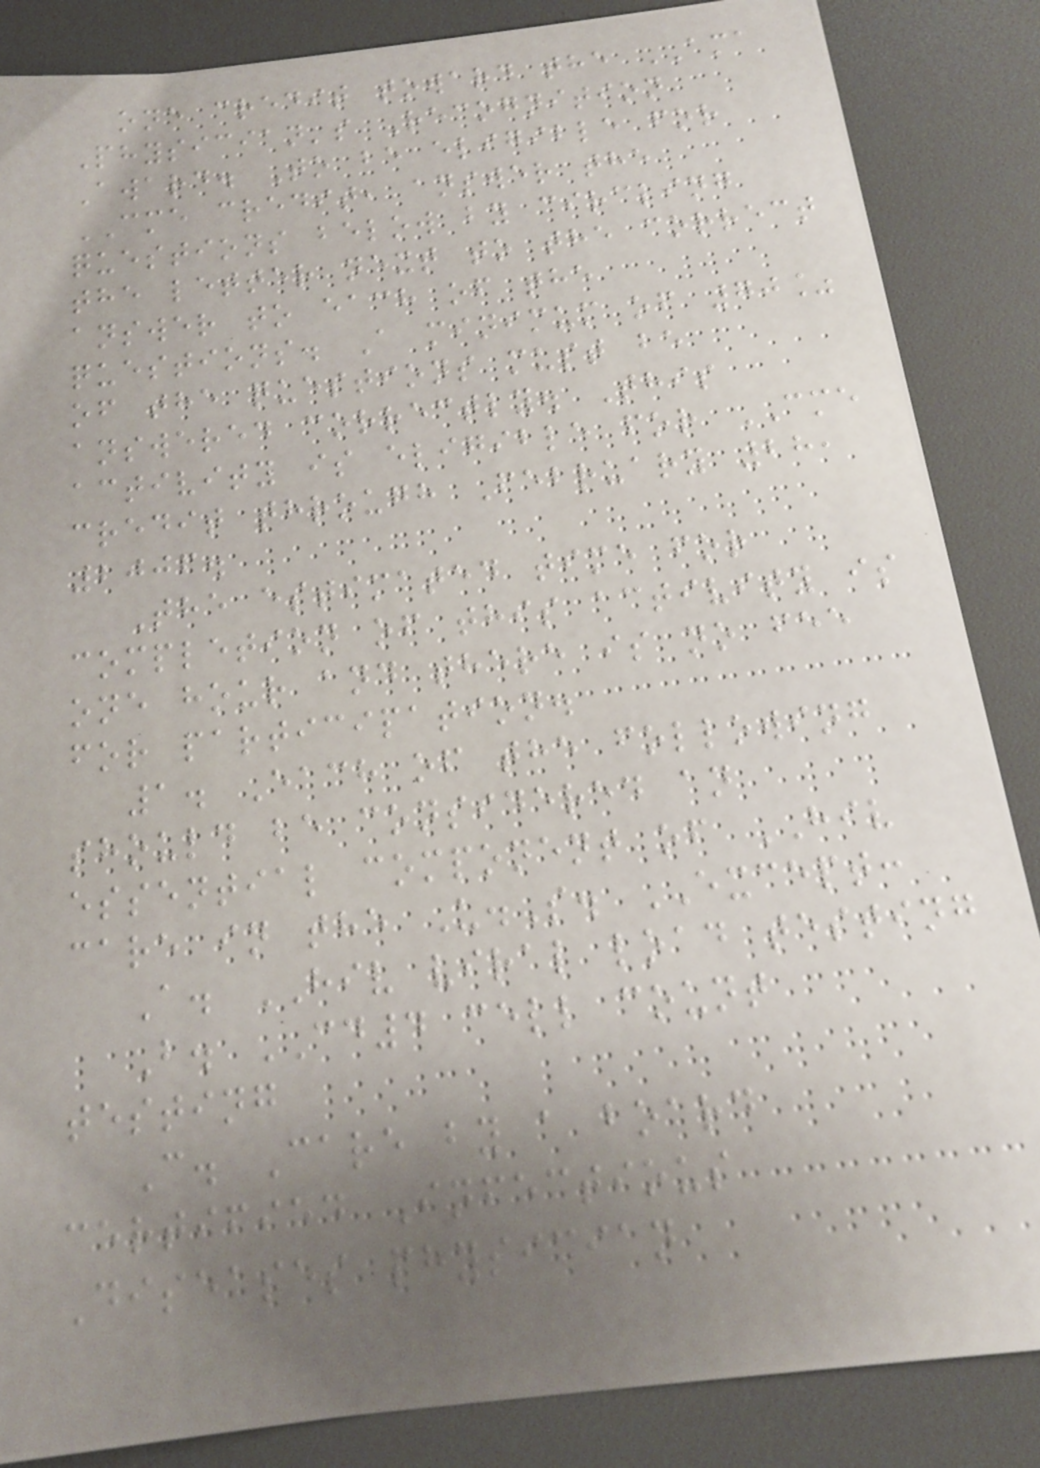one credit toward the AMA
Physician's Recognition
Award. To be eligible for
CME credit, answer the
questions below by circling
the letter next to the correct
answer to each of the
questions. A minimum of 70%
of the questions must be
answered correctly. This
activity is eligible for CME
credit through February 28,
2006.
The estimated time for
completion of this activity is
one hour and there is no fee
for participation.
1. Each of the following
should be considered an
essential component of HIV
care in the U.S. EXCEPT:
A. HIV viral load testing
B. CD4 cell count
testing
C. Care by a board
certified Infectious
Diseases physician
